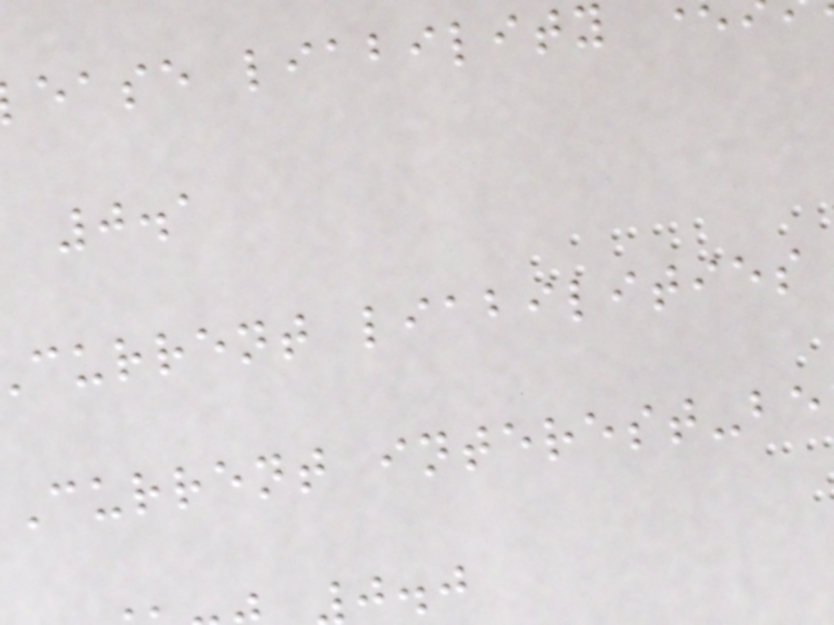ease liability
0.1
current liabilities
Current interest-be
